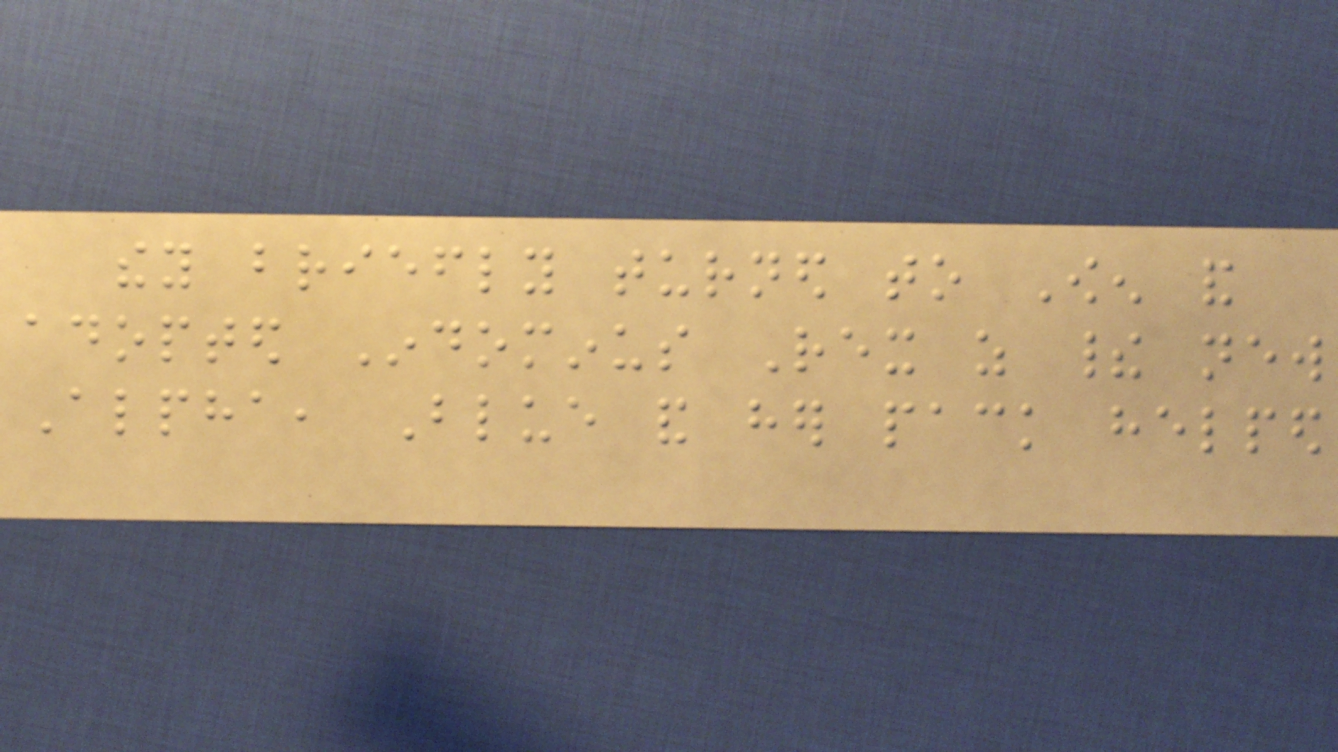they briefly turned to Owen and
adopted Indominus Rex as their new
Alpha, Blue and her pack helped
